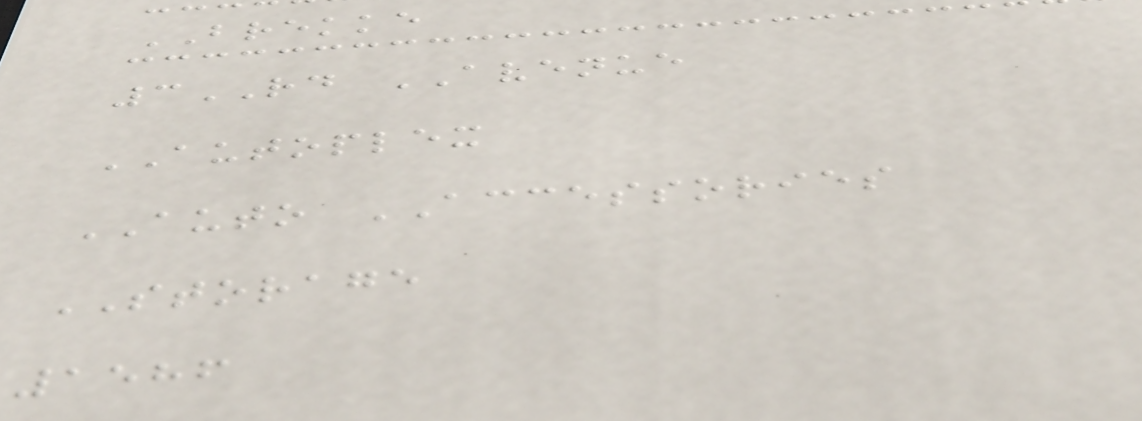BREKKE
3RD AVENUE
AUTOPLEX
AUTO ACCESSORIES
STORAGE
1586
